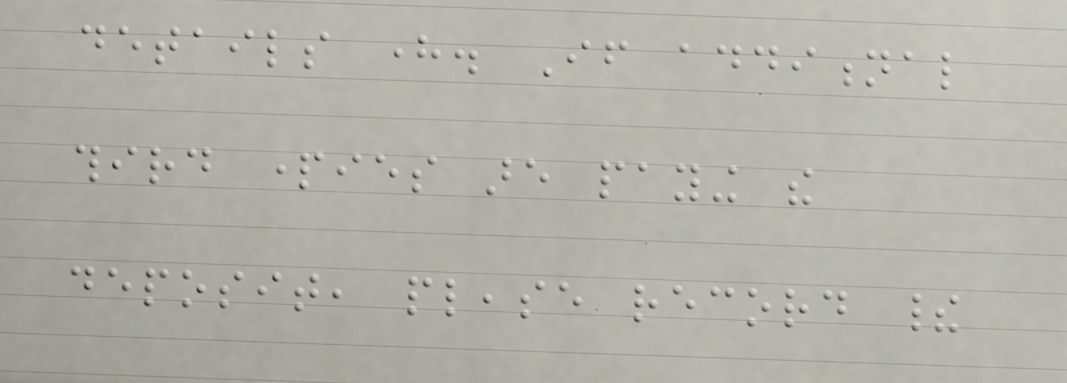details here. If additional
third parties are paying the
deposit, please record their
